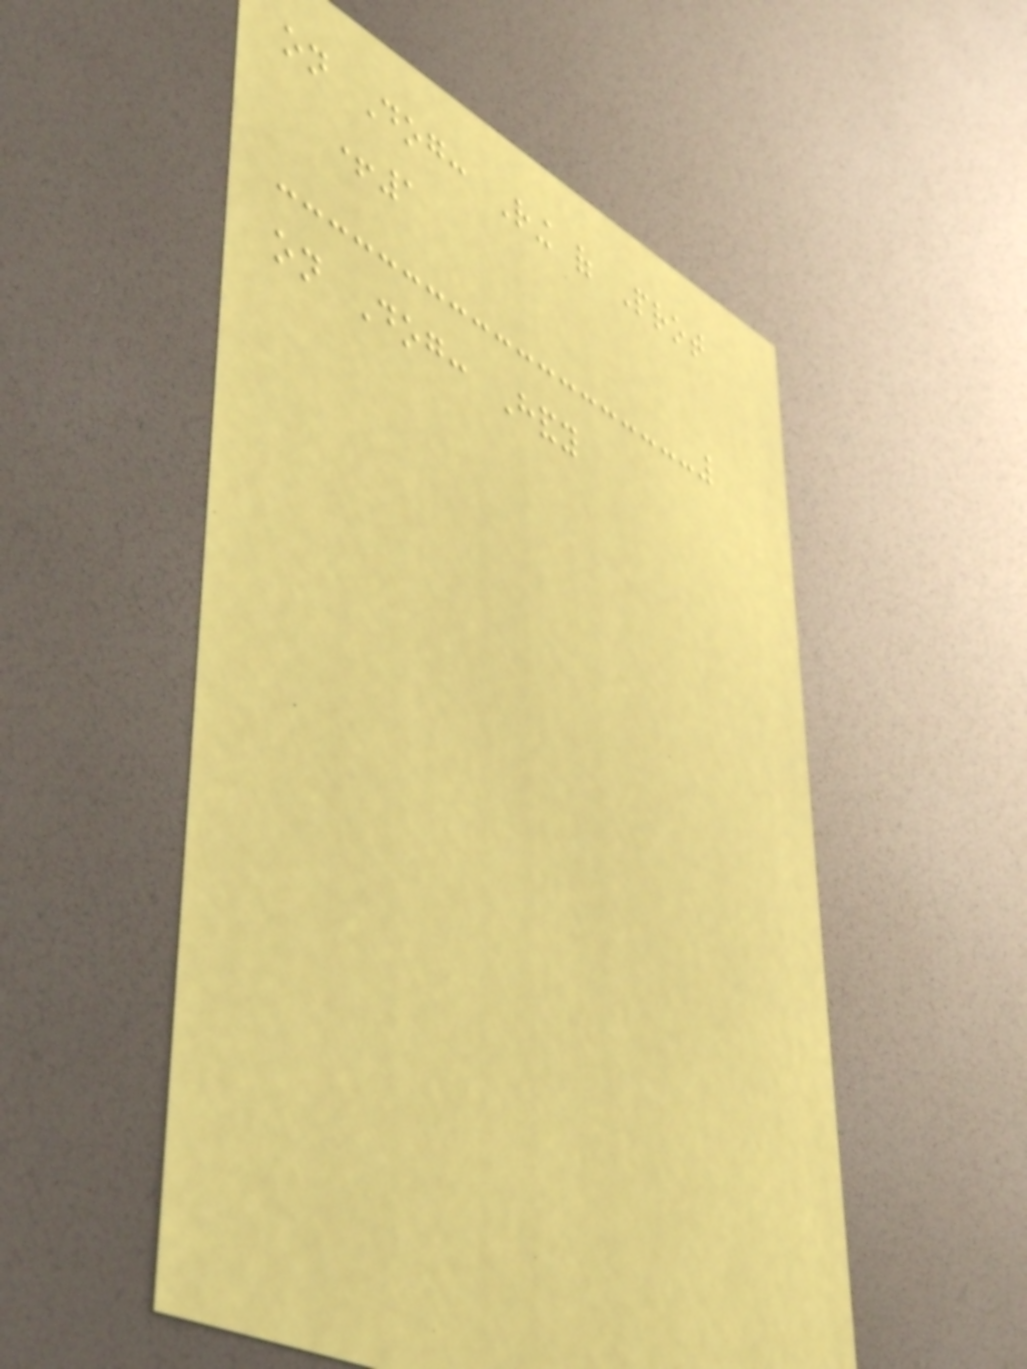on Dog: Ring of Prot
+1
on Dog: Handy
